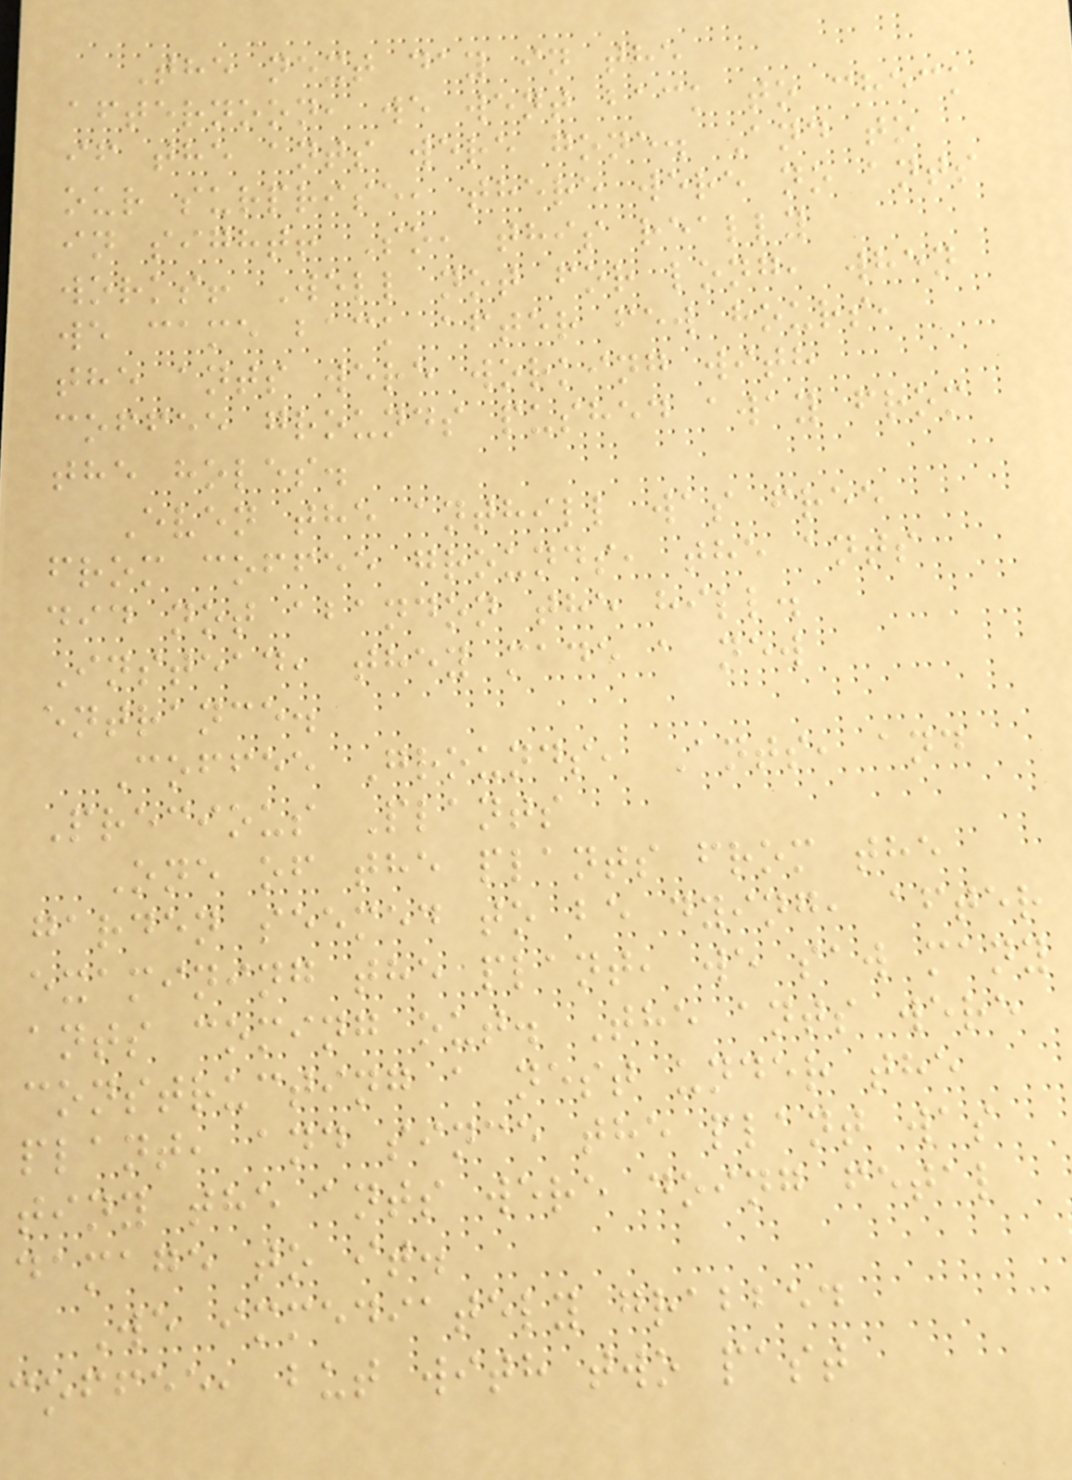The next day in the
afternoon, we went back to check
if the ants were gone. And to
our surprise, there were no ants
in sight! So, this really
works! Well not for long, when
we came back after few hours,
the ants were working with
coffee grounds pushed away from
the holes.
Even the anthill was free
from coffee grounds, the ants
did not abandon the hill.
Instead, they made a new
entrance.
Coffee Grounds, Ants, and
Precious Plants
One of the plants from the
garden seemed to be dying, after
examining the plant, we saw many
ants coming out. The ants were
constructing a nest under the
plant, and since the plant was
tiny the ants were doing fetal
damage to it.
We immediately grabbed
coffee, but with two past
